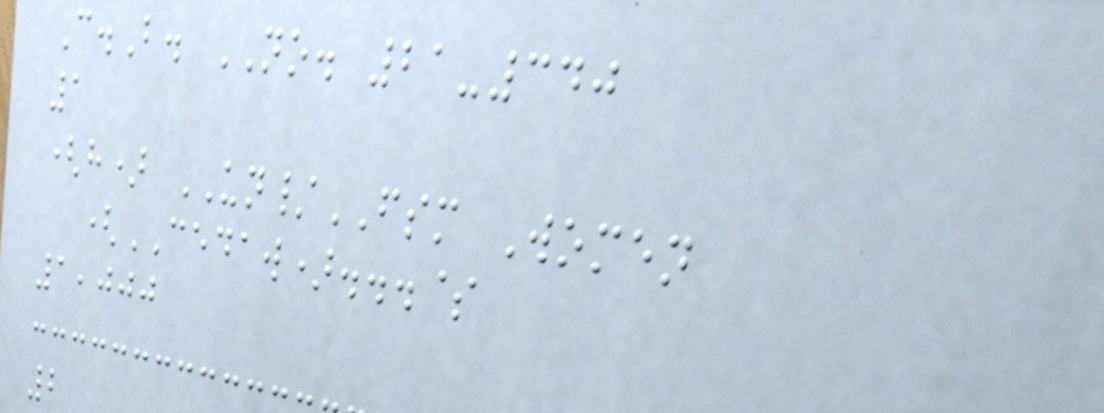C.B. NO. 21-340
1
(h) UN/FSM Women
(CEDAW)...$
1,000
2
